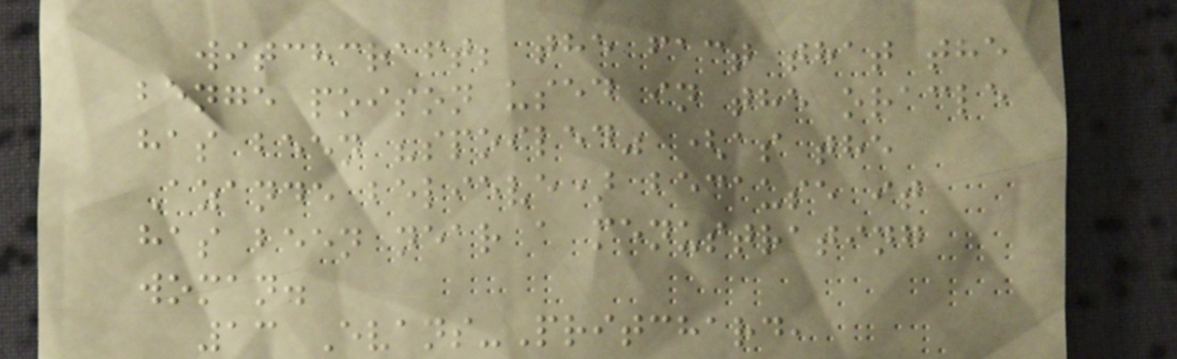witchcraft; the fact that the
benge poison used in the oracle
has been "spoiled" (as the
Azande believe) because it
has been near a menustrating
woman.
13 Evans-Pritchard,
